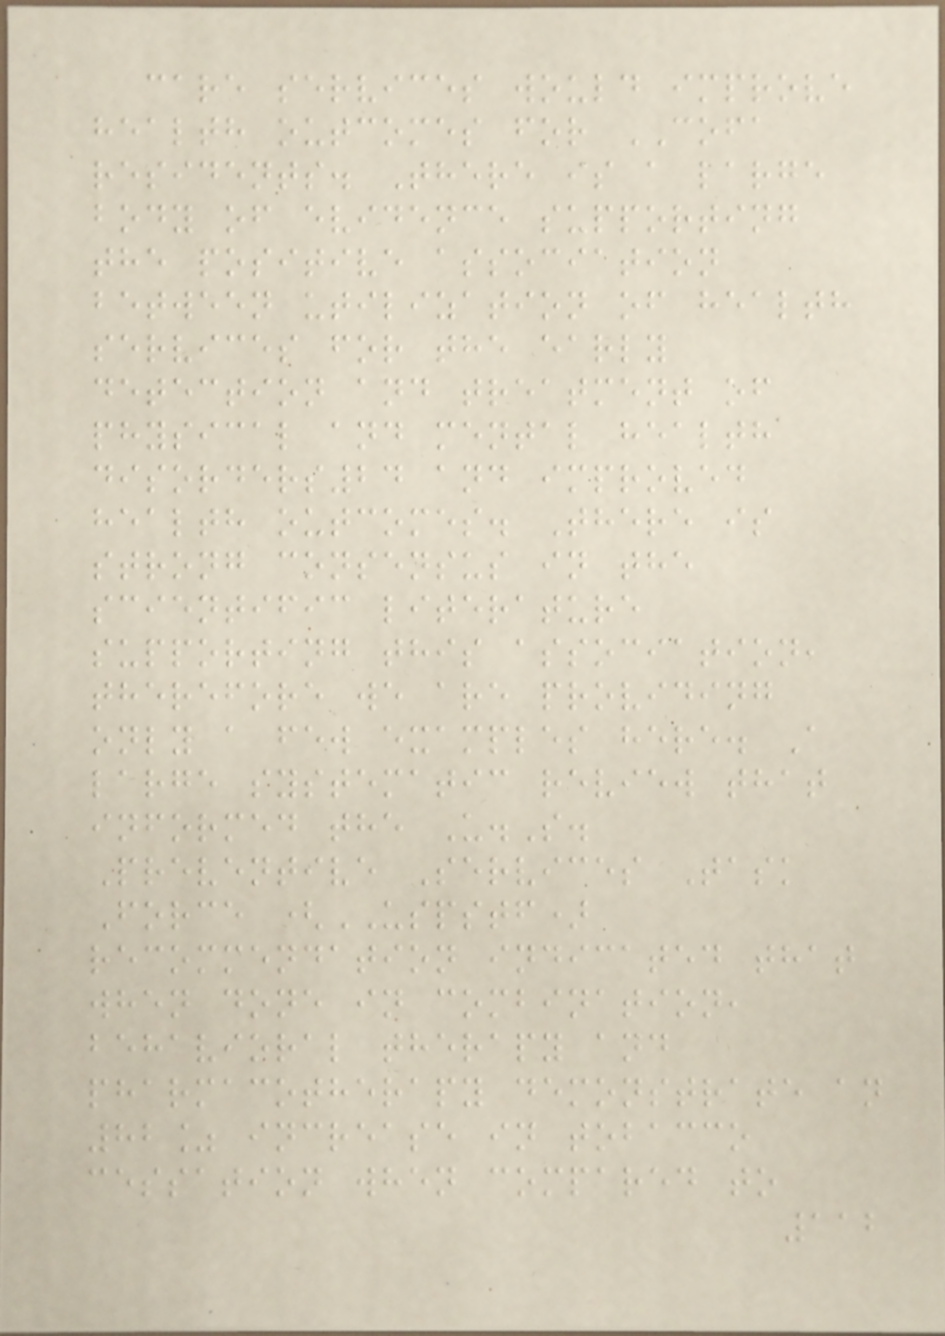care services would improve
health outcomes for COFA
residents. There is a large
body of evidence supporting
the positive association
between utilization of health
services for the early
detection and treatment of
physical and mental health
disorders24 and improved
health outcomes. There is
strong consensus in the
scientific literature
supporting this association,
therefore we are providing
only a few examples here. A
large systematic review that
informed the U.S.
Preventive Services Task
Force (USPSTF)
recommendation indicated that
when done in combination,
behavioral therapy and
pharmacotherapy demonstrate an
82% increase in tobacco
cessation when compared to
112
